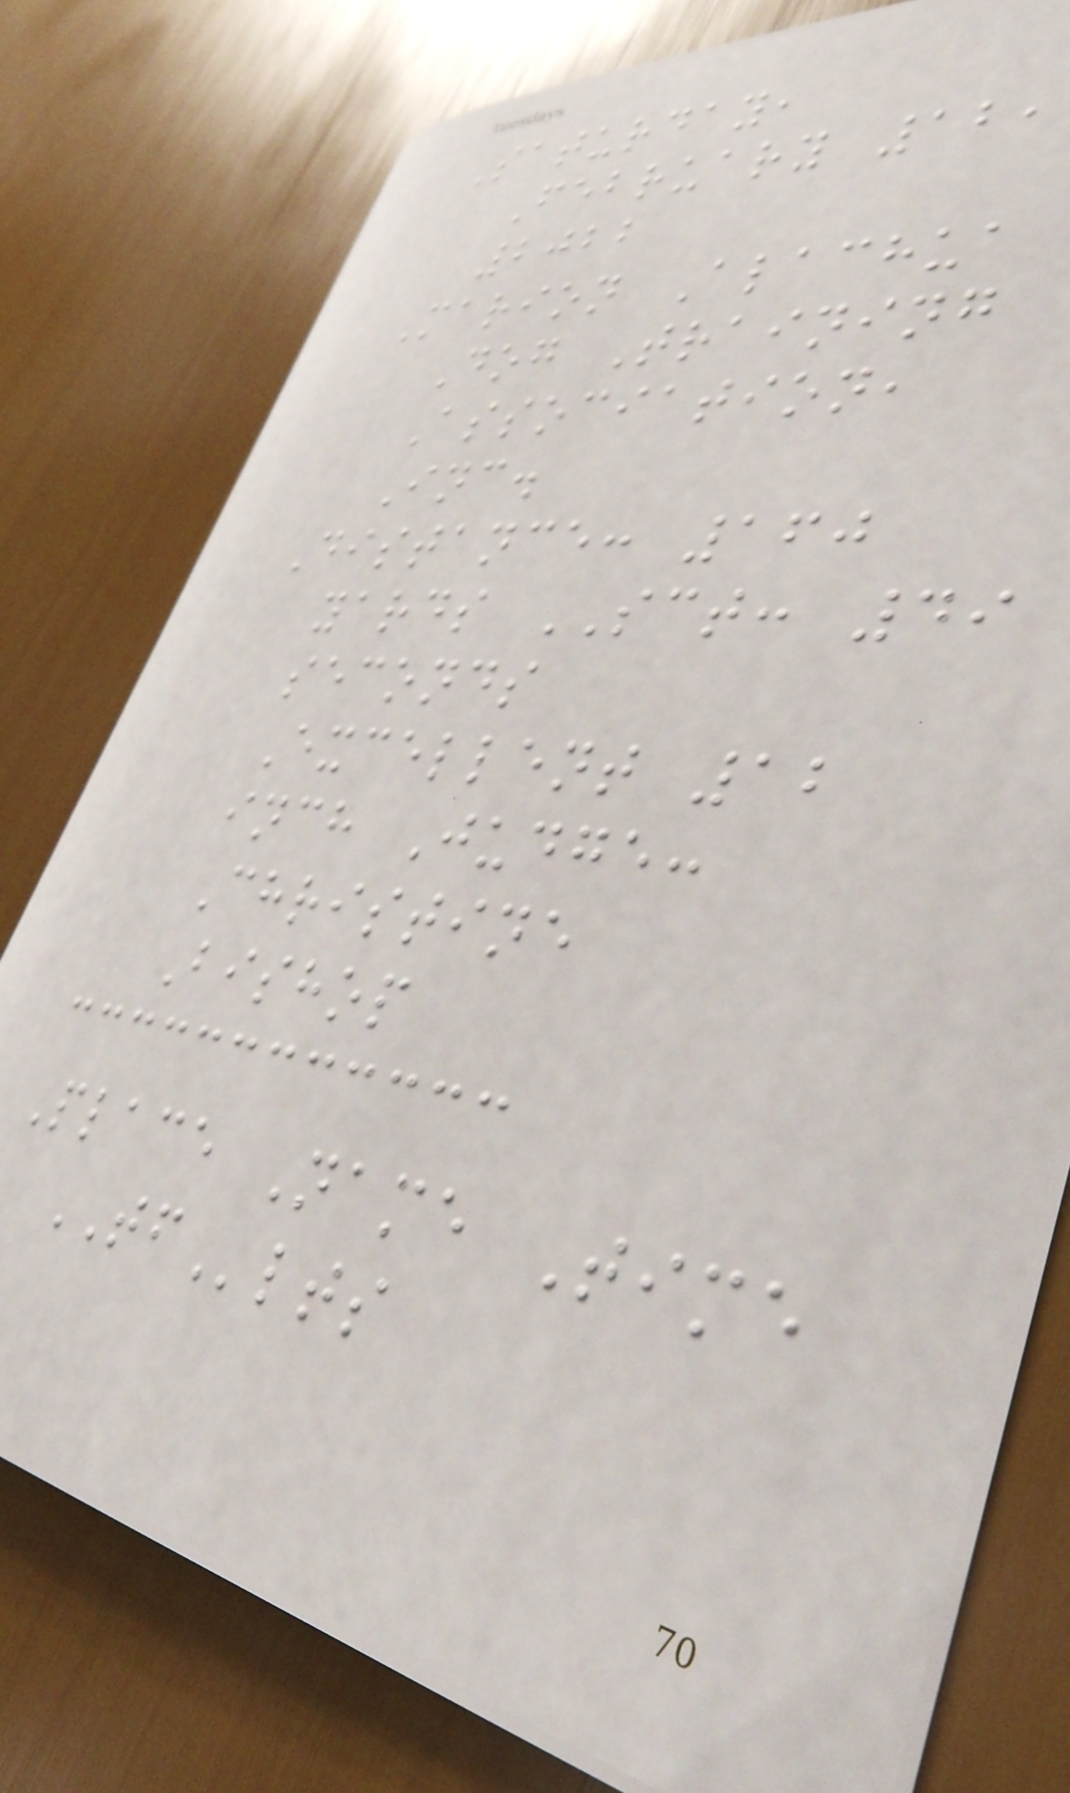Saturday,
February 12,
2022
Marion Alachua
Dog Training
Association,
Inc.
Distance: 160
yards SCT: 49
seconds
Excellent 12
inch Judge:
Christine
Bishop
Place Name Time
TFlts
